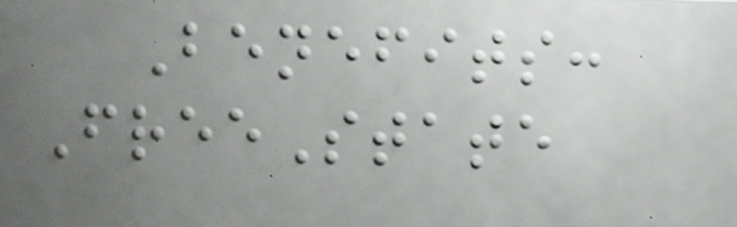Benefits:
FreeState
